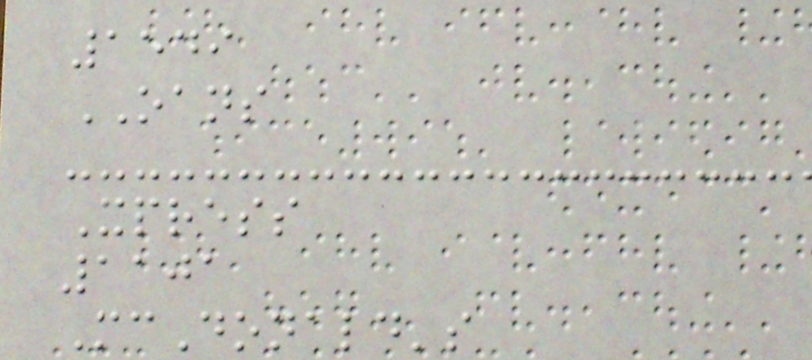1549
OANS
Xpress
1101
McDonald's
